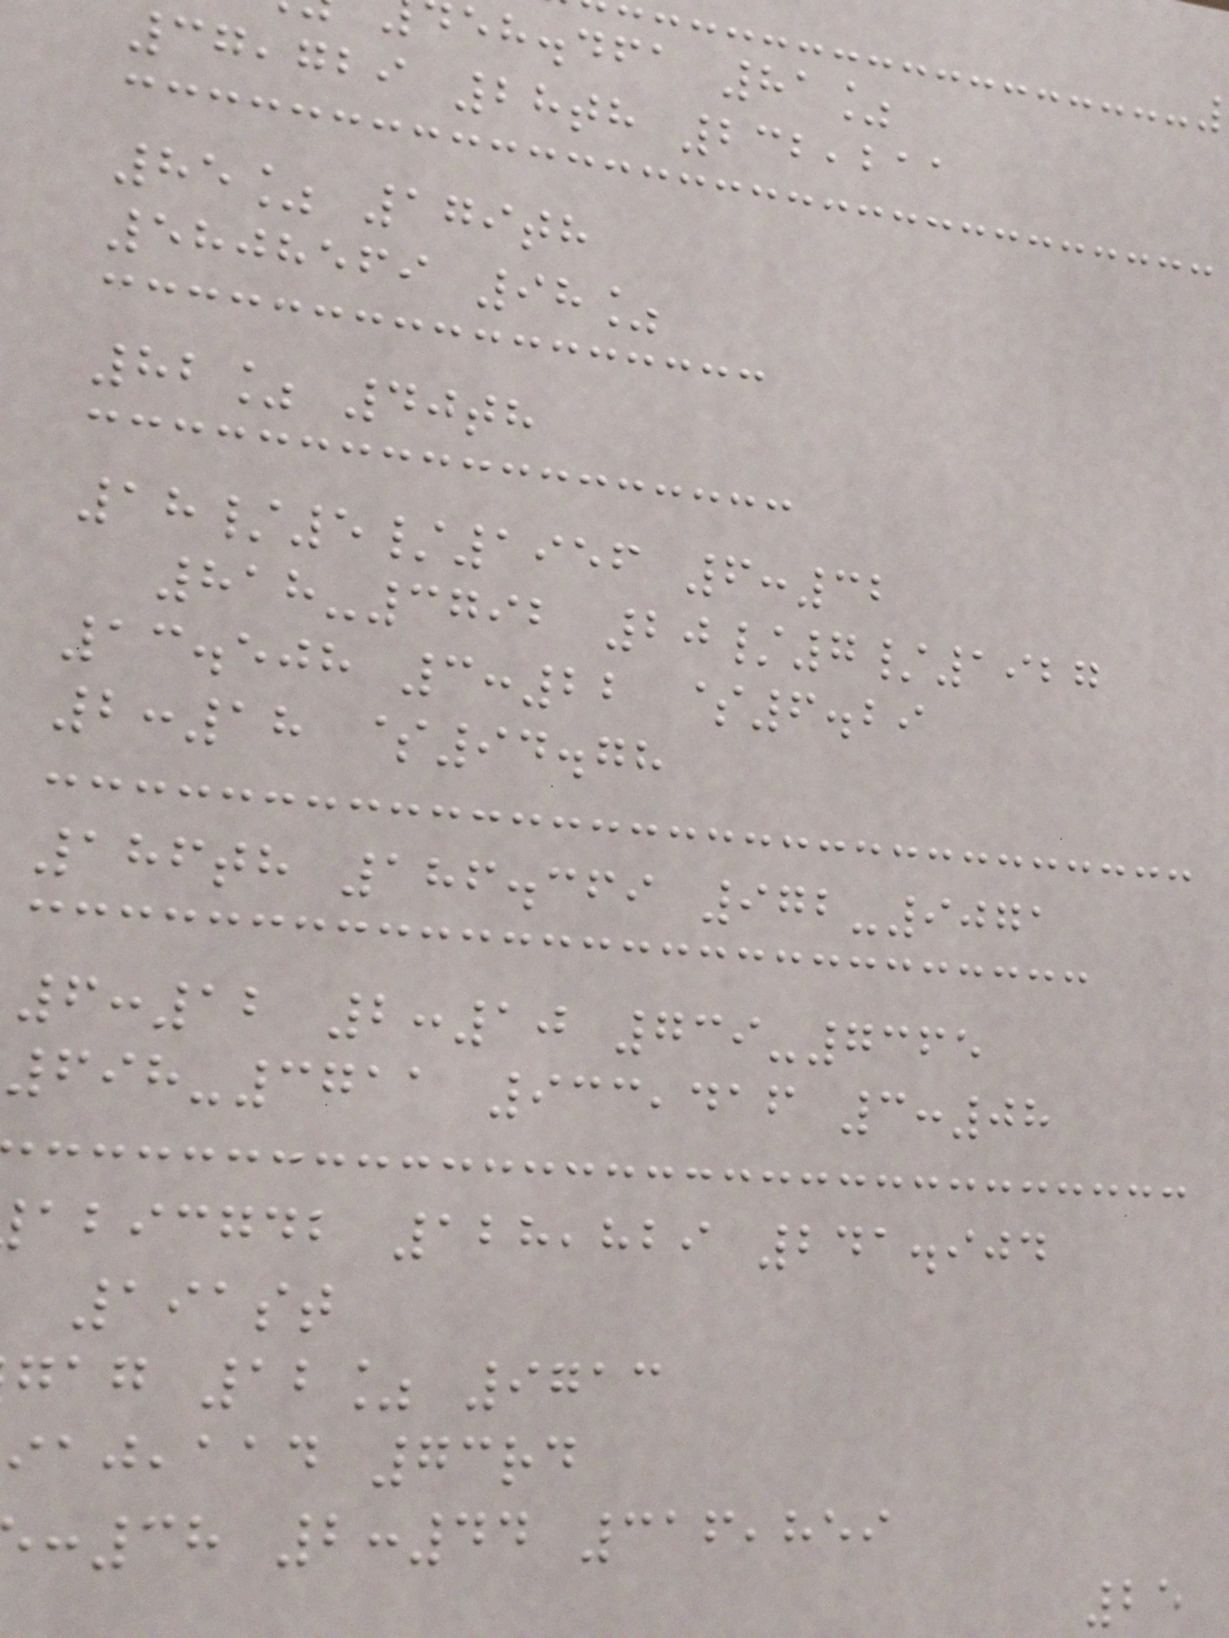eh.dfa 81%
37,729 28th 232,211
85% 179th
5808569 98%
82% 40th
18/5/1956 6:32
818-3792 20/7/1927
13.508 3:22 $6.29
2:18 $94.78
186th 186.369 972-9071
6:12 2:10 739-7365
698-3711 933,416 3:08
abicgdb 128,829 241.904
191st
gag 12% 9713
,aad 73rd
:38 2:44 316,859
25
